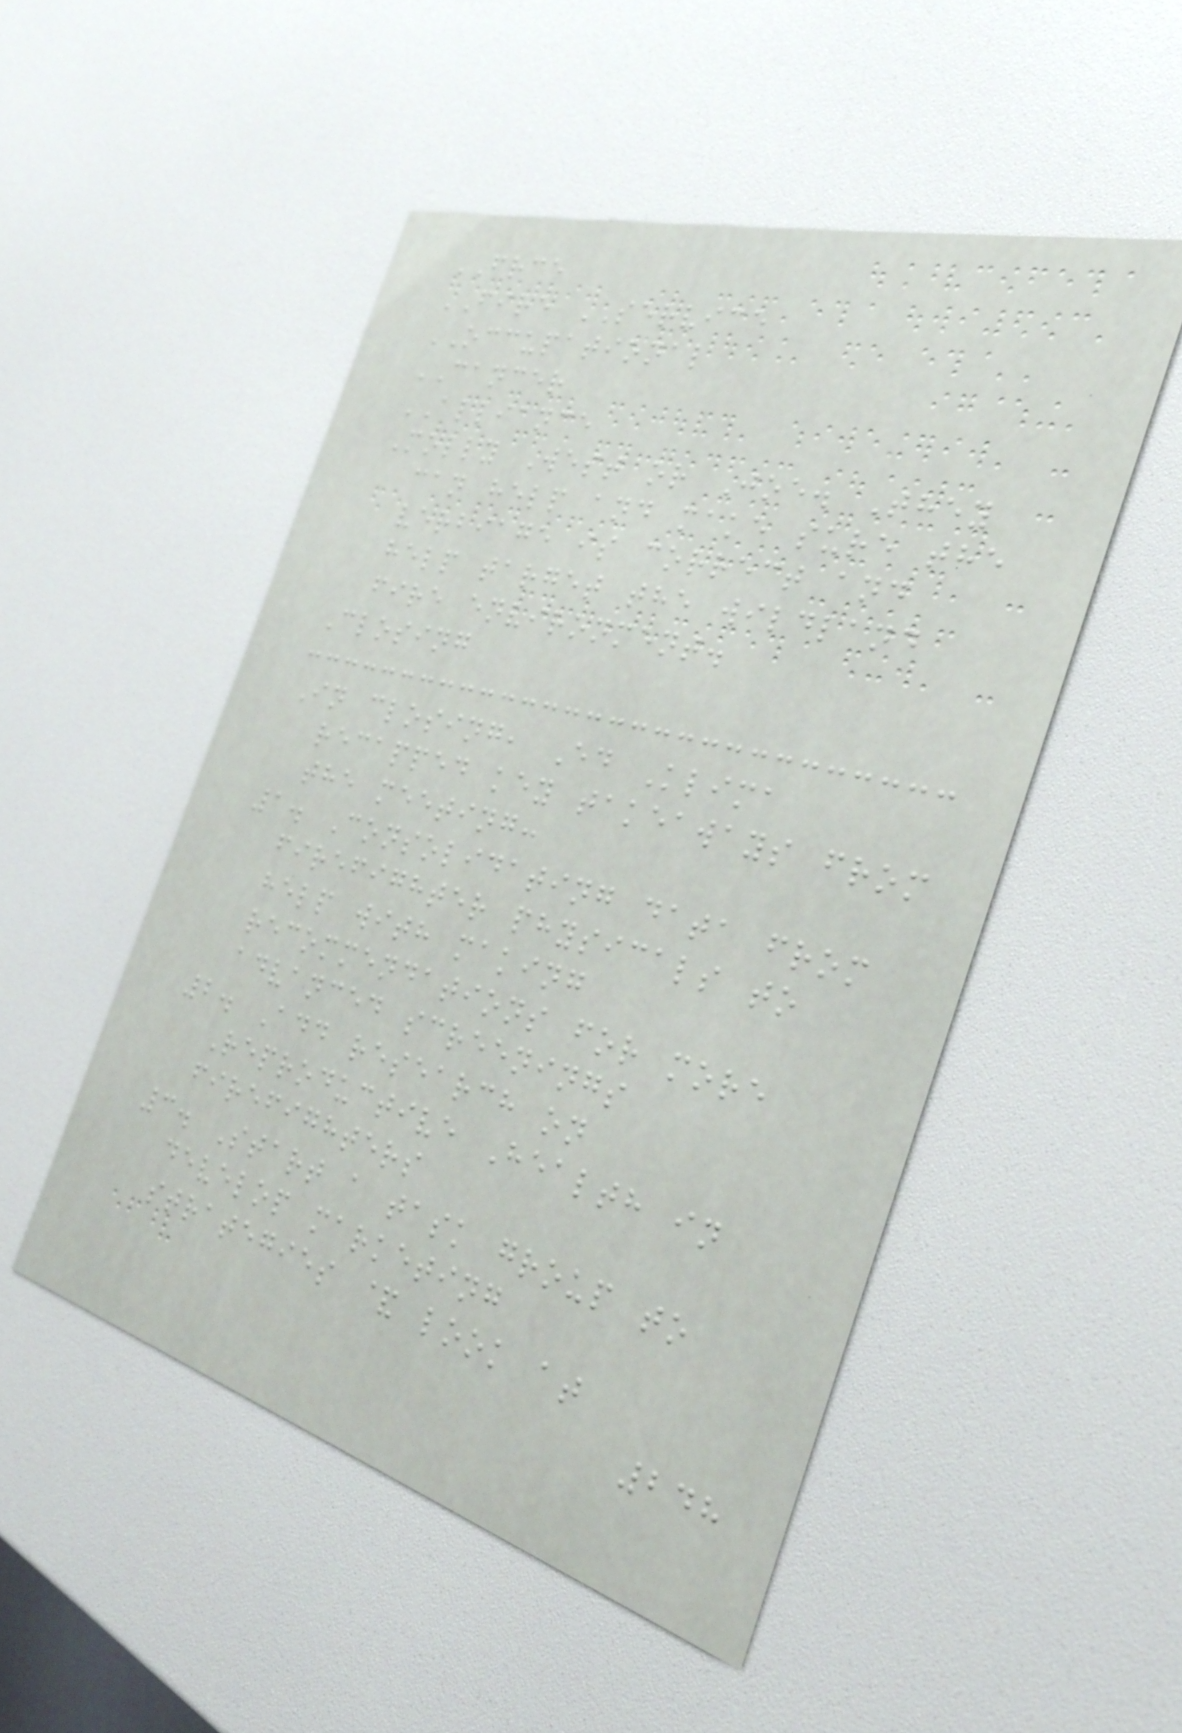FRCE
FIRE SERVICE
OCCUPATIONAL
CANCER
ALLIANCE
Molly West or Joe. They
can help and make sure the
verbiage is correct and
help target the wildland
fire environment.
Closing
In closing, Ed Klima
recapped key takeaways from
the meeting:
1. Consolidating data from
firefighter physicals to
help with making
recommendations for more
advanced screenings
2. Add research on
Reproductive Health in
firefighters
3. Start a task group to
develop marketing
strategies & look at
248
